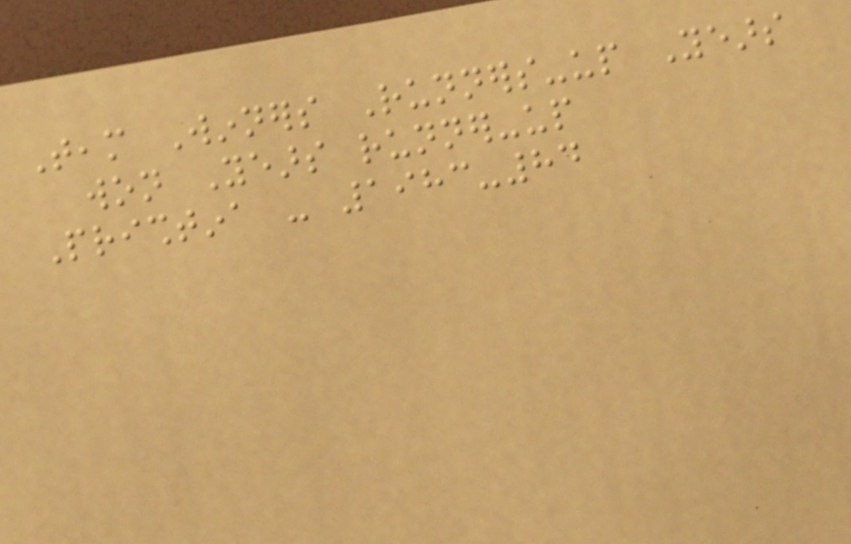Team Winners Runners-up Years
won Years runner-up
Prishtina - 1983-84
